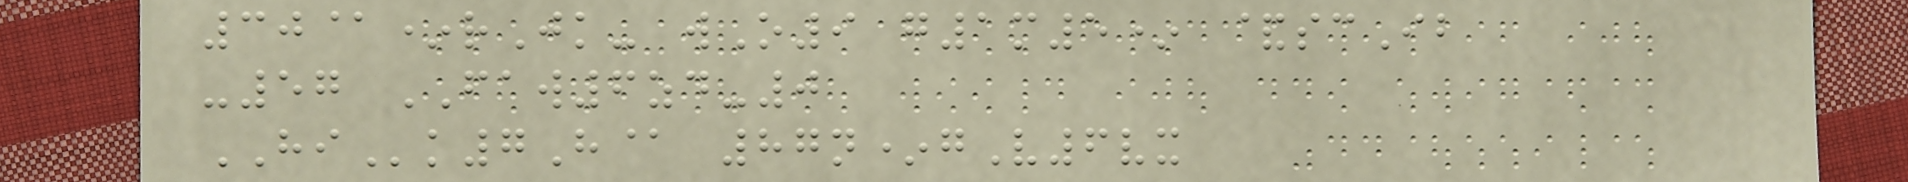30@*rJk- wO9 g1m5* &scIb
-57 FAW6zd-0
HIk7H@ 87n*gV6vx
